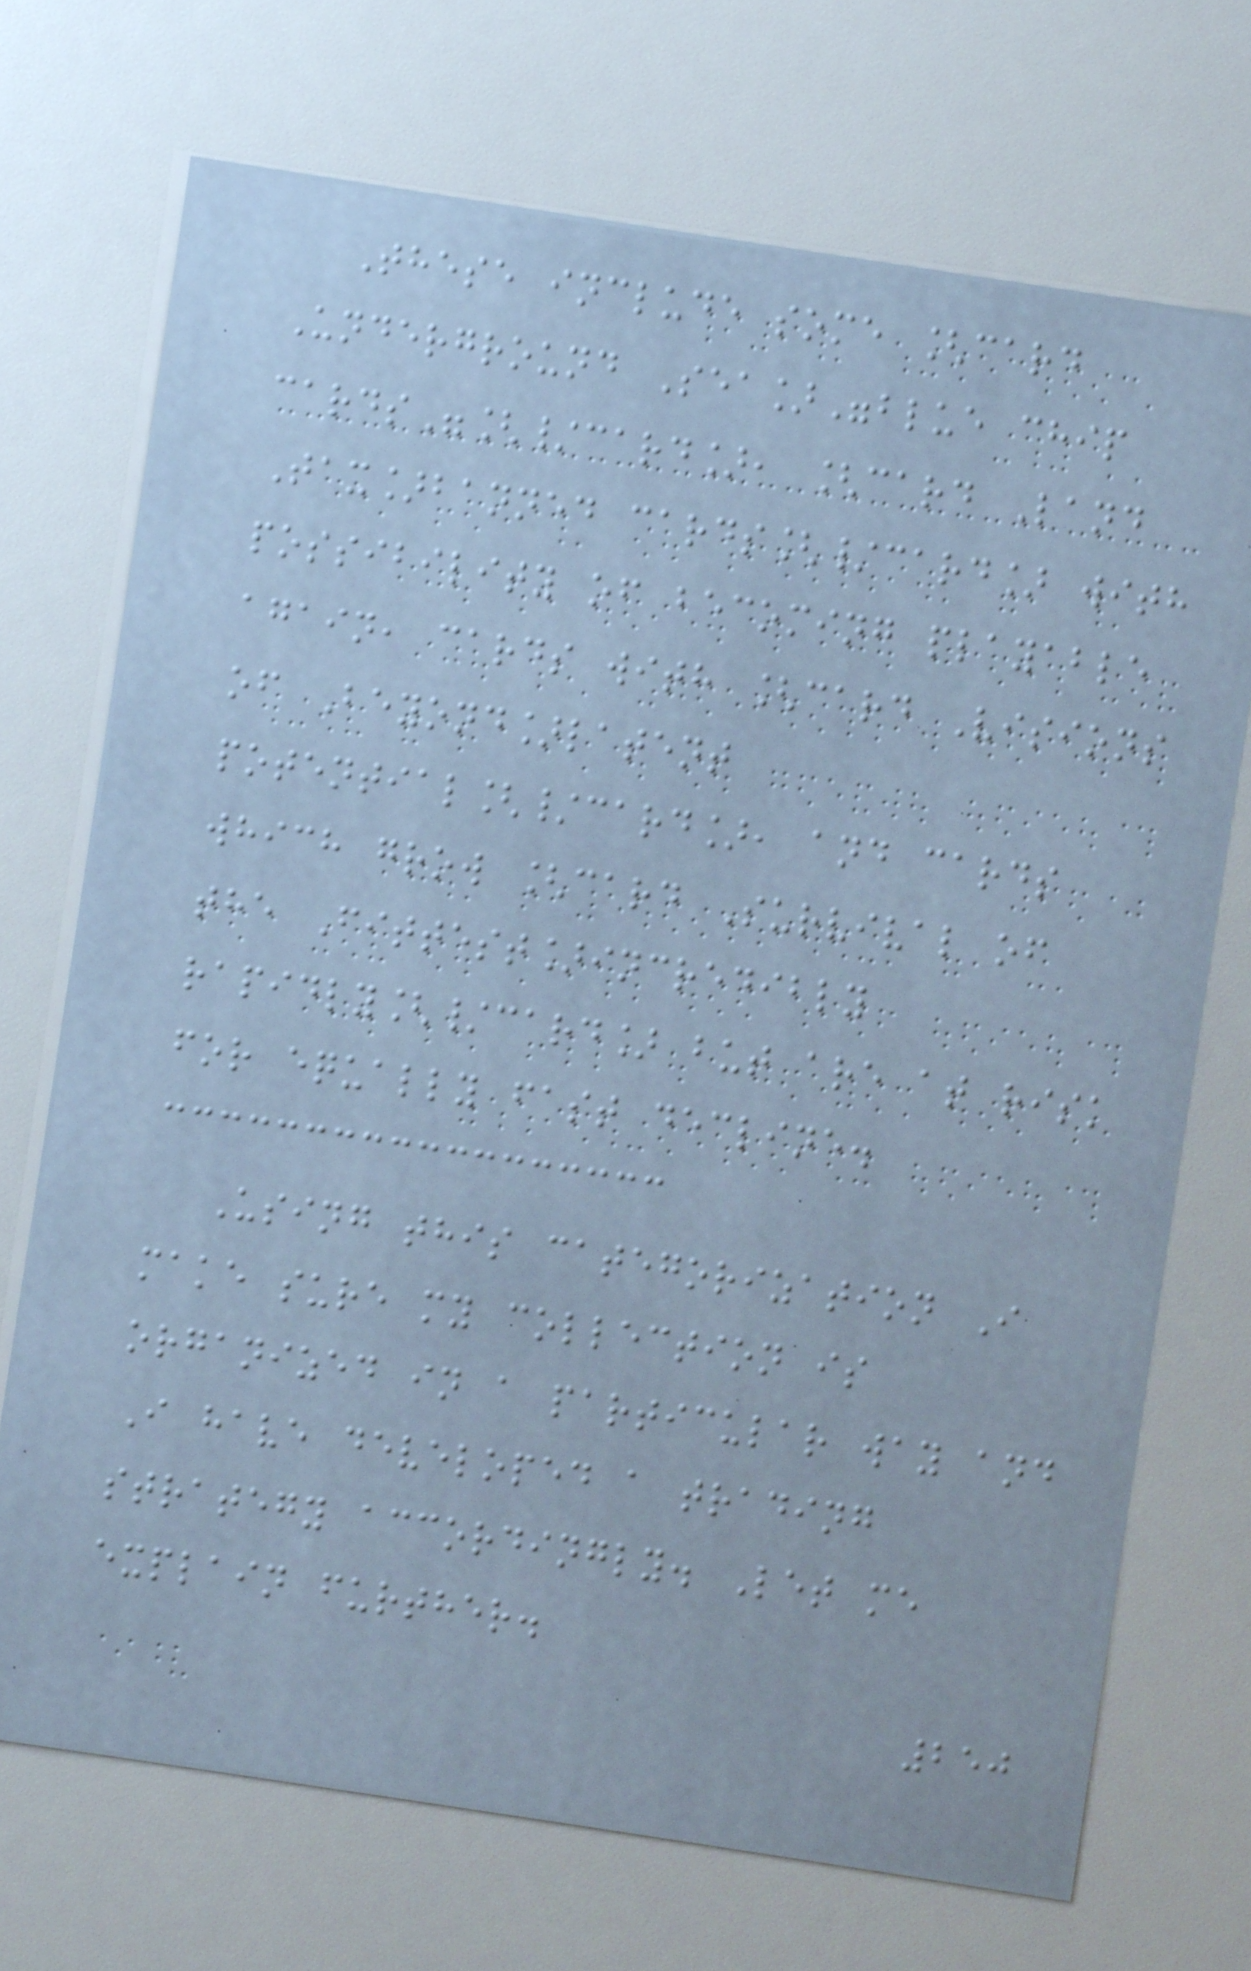These include some [card
Underground Sea]"blue chip
cards"[/card], [card Land
Tax]banned cards[/card] with
possibility of becoming playable
again, cards with [card Visions
of Beyond]latent
potential[/card], and cards
which grow [card Survival of
the Fittest]incredibly
rapidly[/card] but are at risk
for equally fast decline.
Using this categorization I
make sure my collection is
organized in a particular way and
I have developed a trading
strategy accordingly. Let me
explain further.
250
